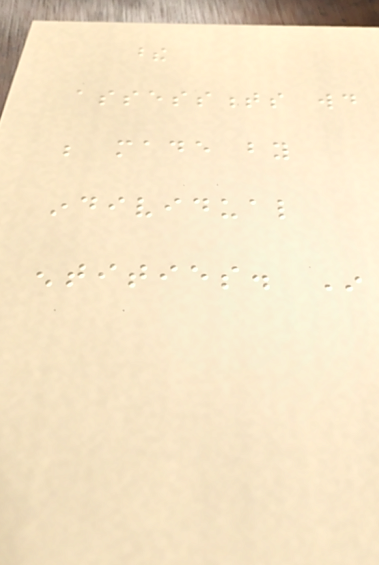these
assessments would
be made by
individual
entities. In
